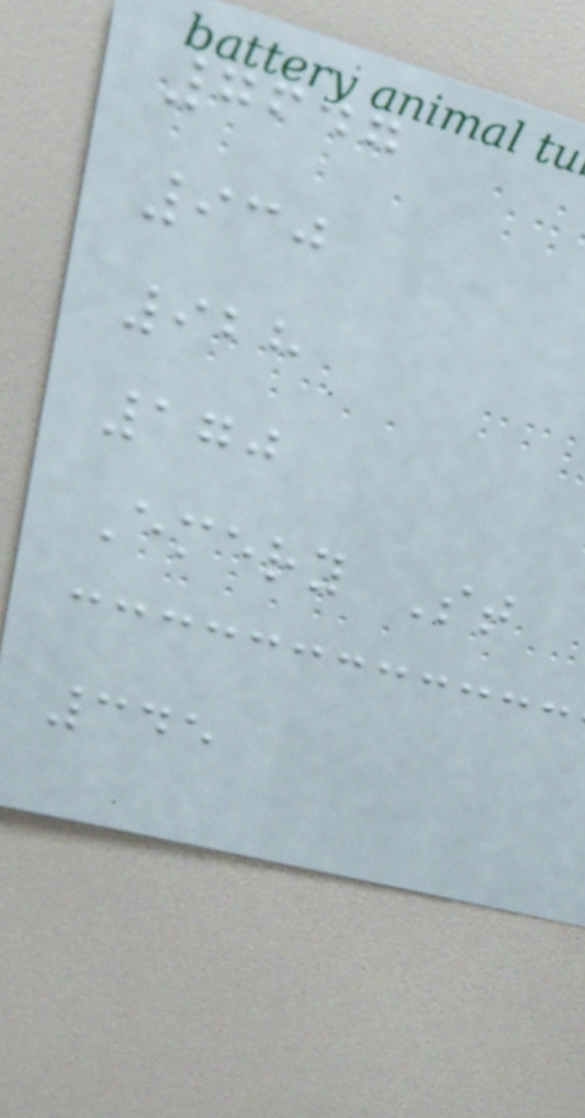7647
930
928
170
Emery St
345
